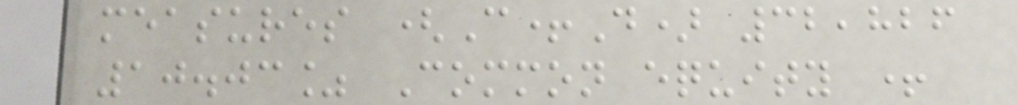measures (C+D) 32,826
10.03% Common equity +
